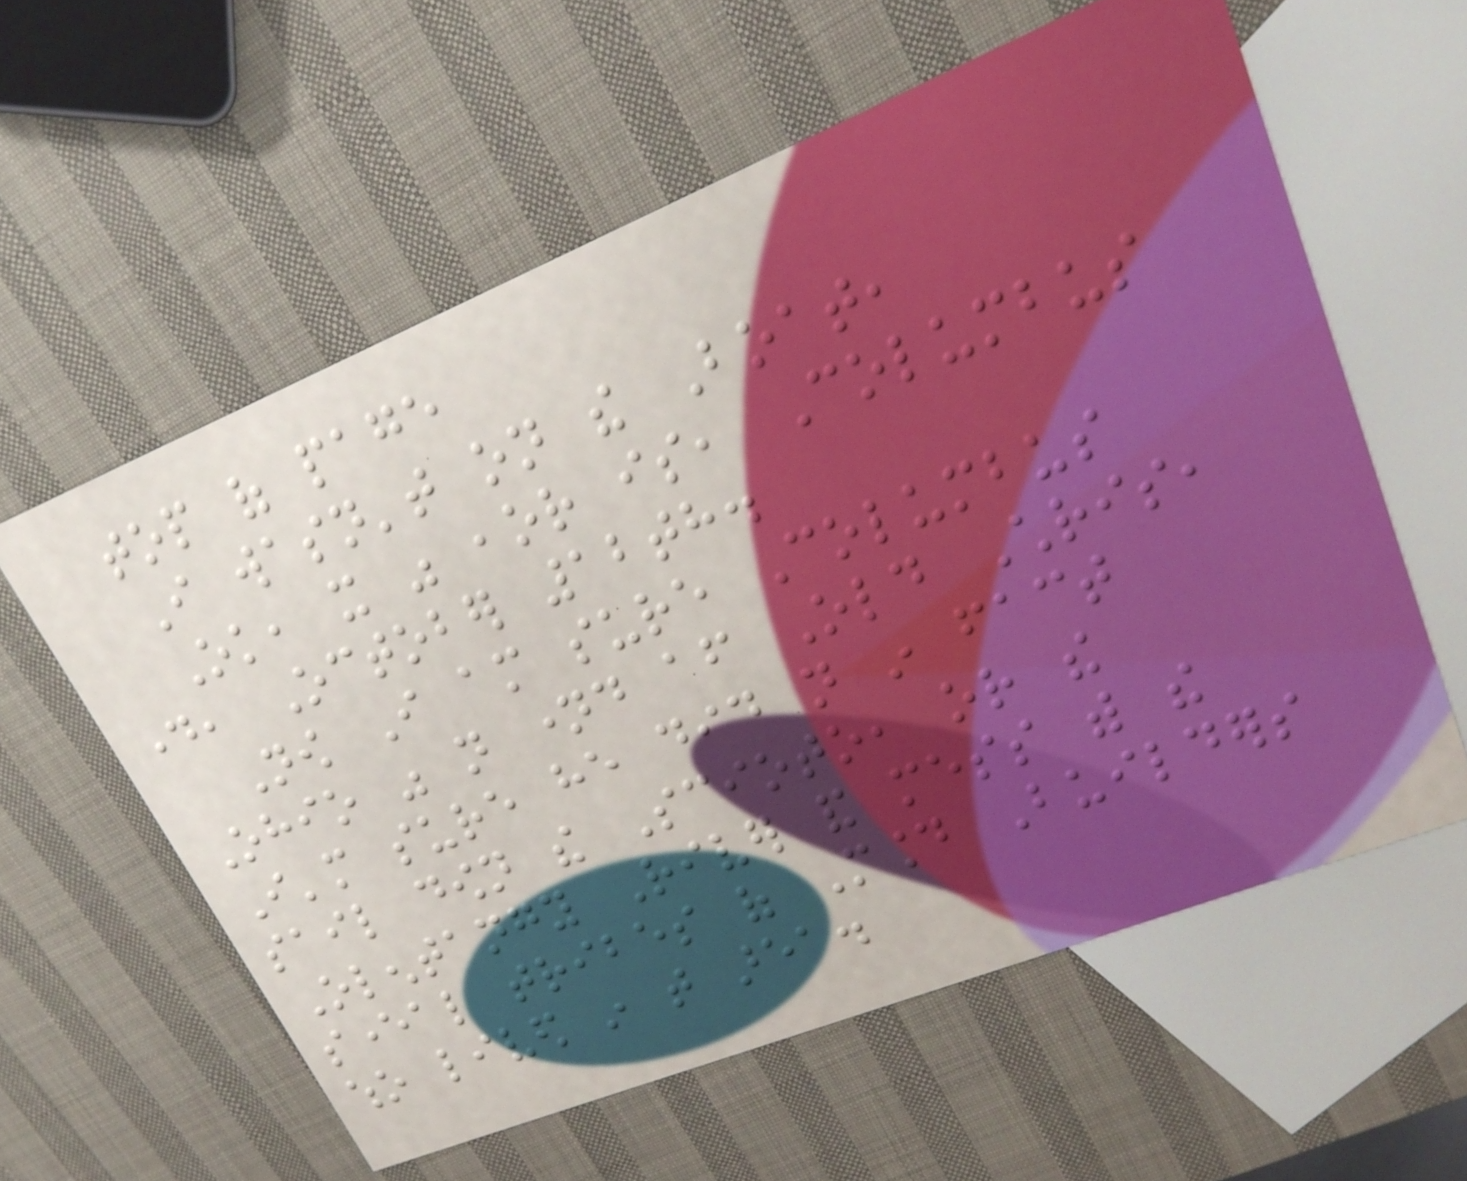top of page
I wasn't on the Boat,
Ok, it was ,or is, Columbus
day, October 12th.
Now I am sure Columbus
Ohio was not named after Old Chris,
I'm sure he did not in fact
sail down the Scioto, or the
Olentangy River and mess with the
several tribes of Mound Builders
who lived in that area.
